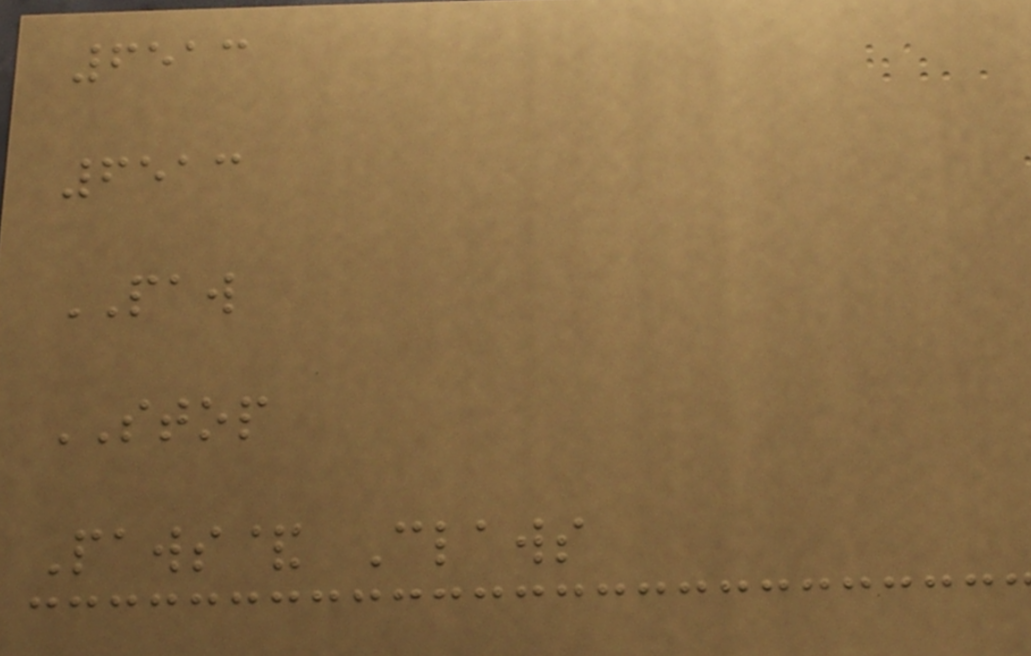6513
6513
PAW
STOP
Paws& Claws
